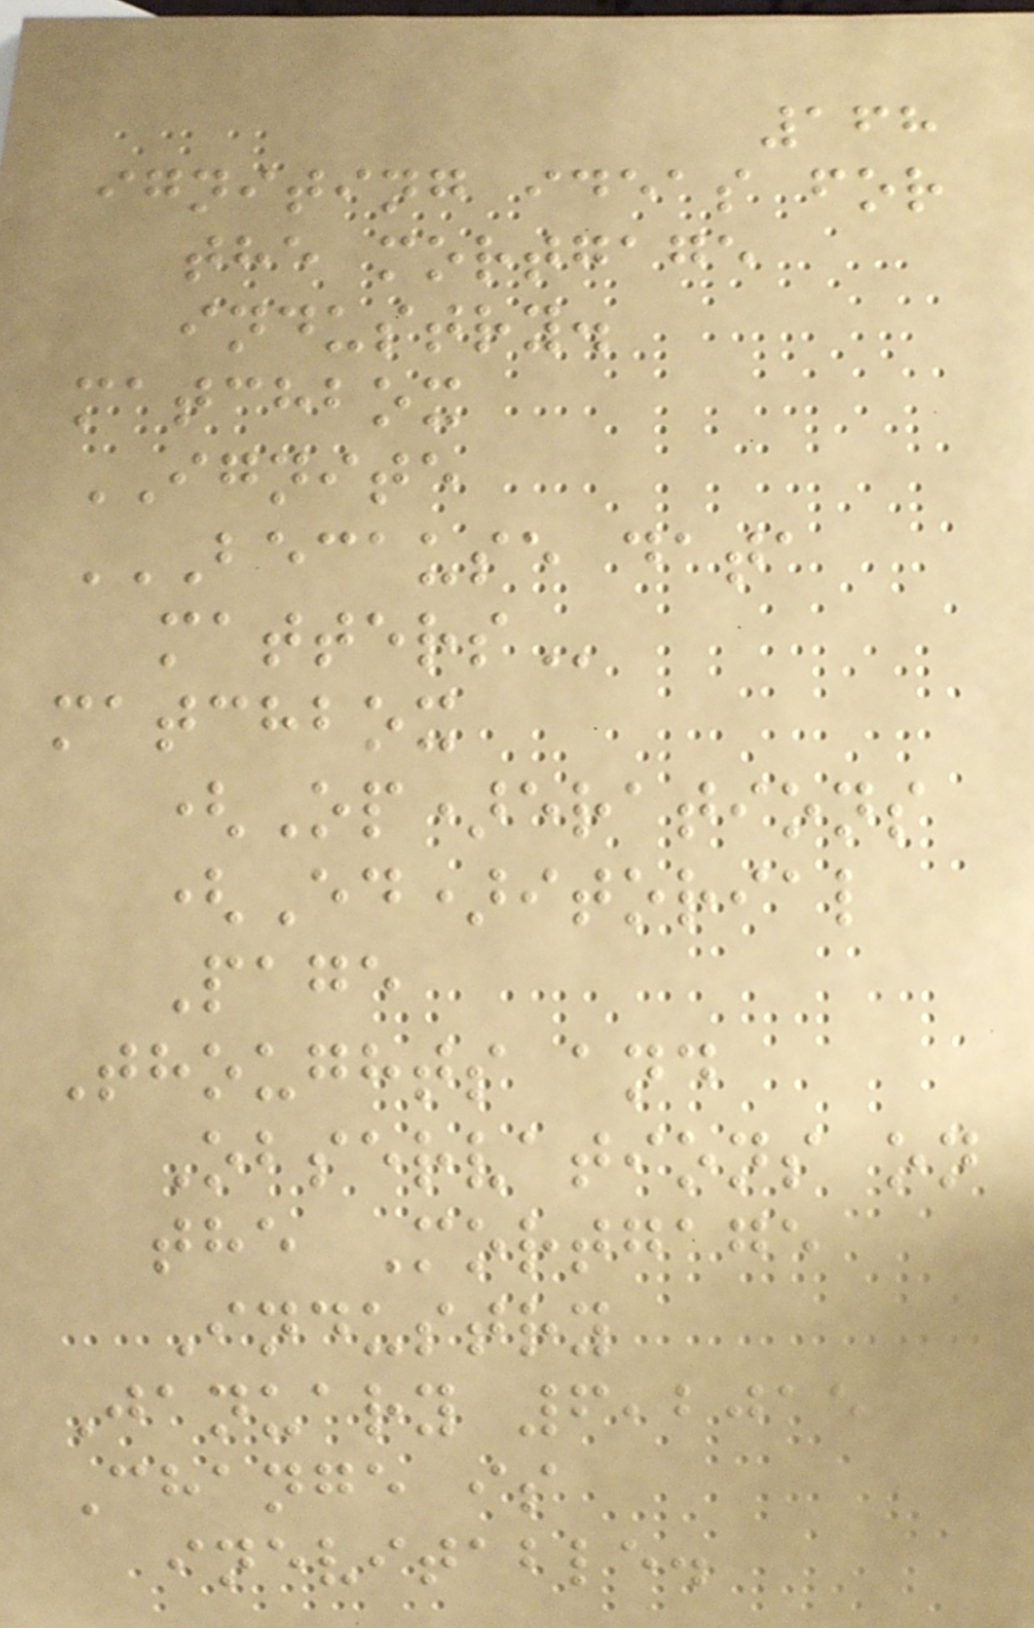168
igniting ideas for
the mortgage
industry.
matchbox
IGNITE
BECAUSE DATA
MATTERS
matchbox
(Op)erations
(Ed)itorial
Page
Thoughts and
Observations on
the Mortgage
Industry
January 6,2015
Change is
inevitable.
